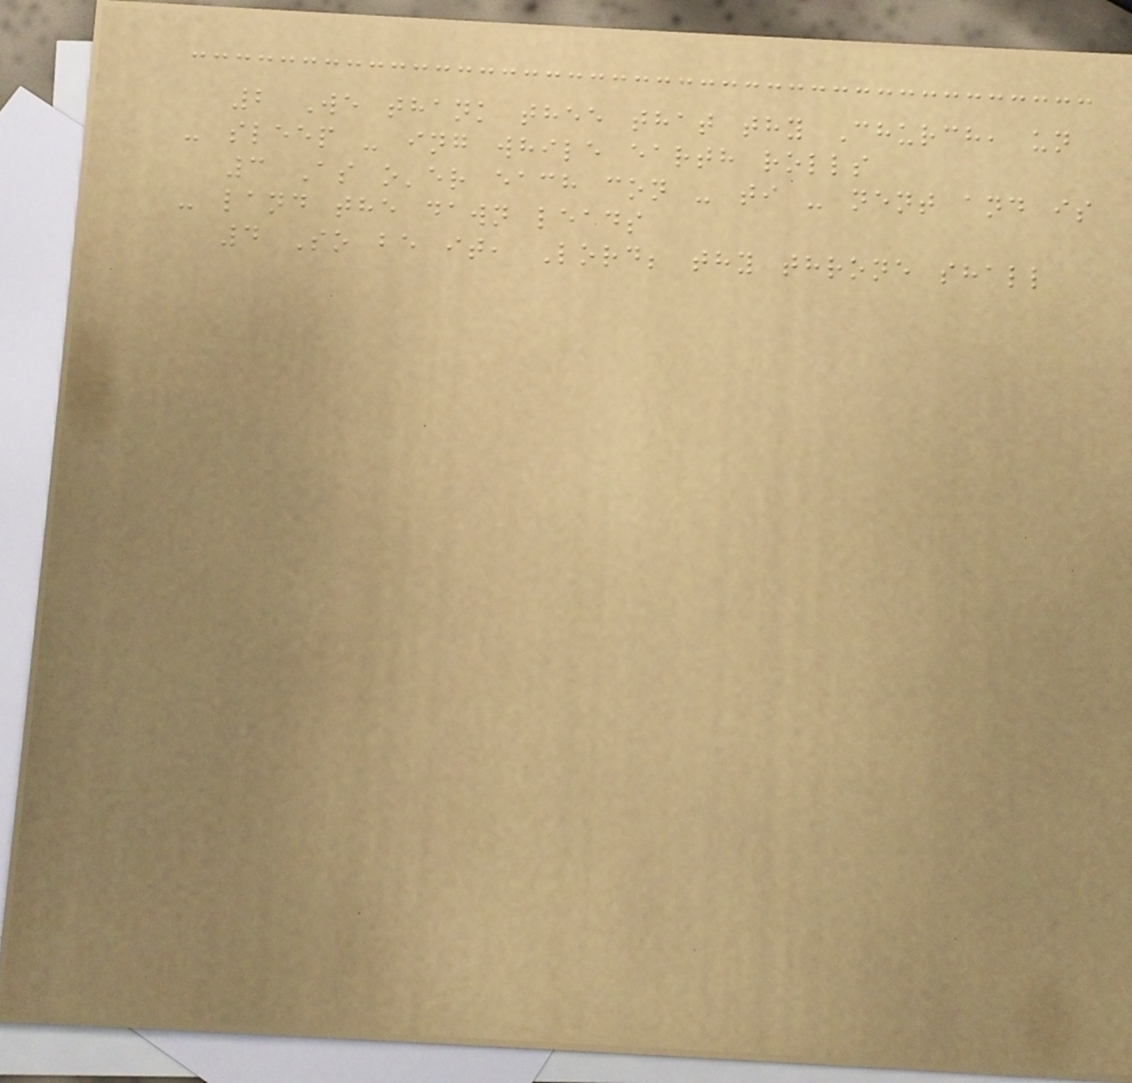2 We thank thee that thy Church, un
- sleep - ing while earth rolls
3 As o'er each con - ti - nent and is
- land the dawn leads
4 So be it, Lord; thy throne shall
